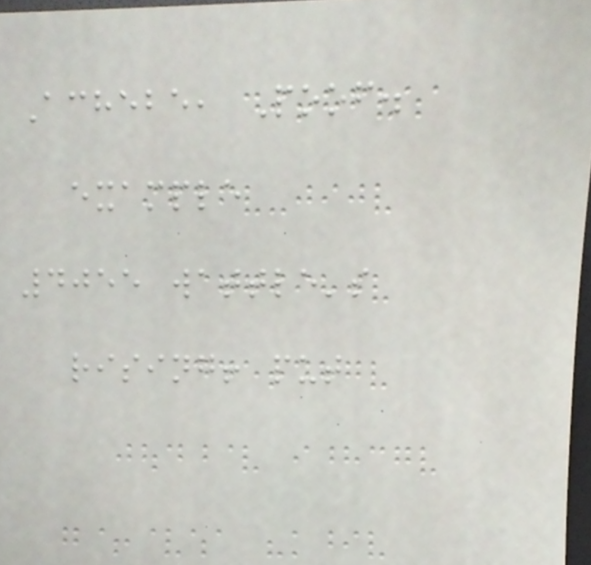Achebe, Poof.
example
4055 wattle's
rising! put
